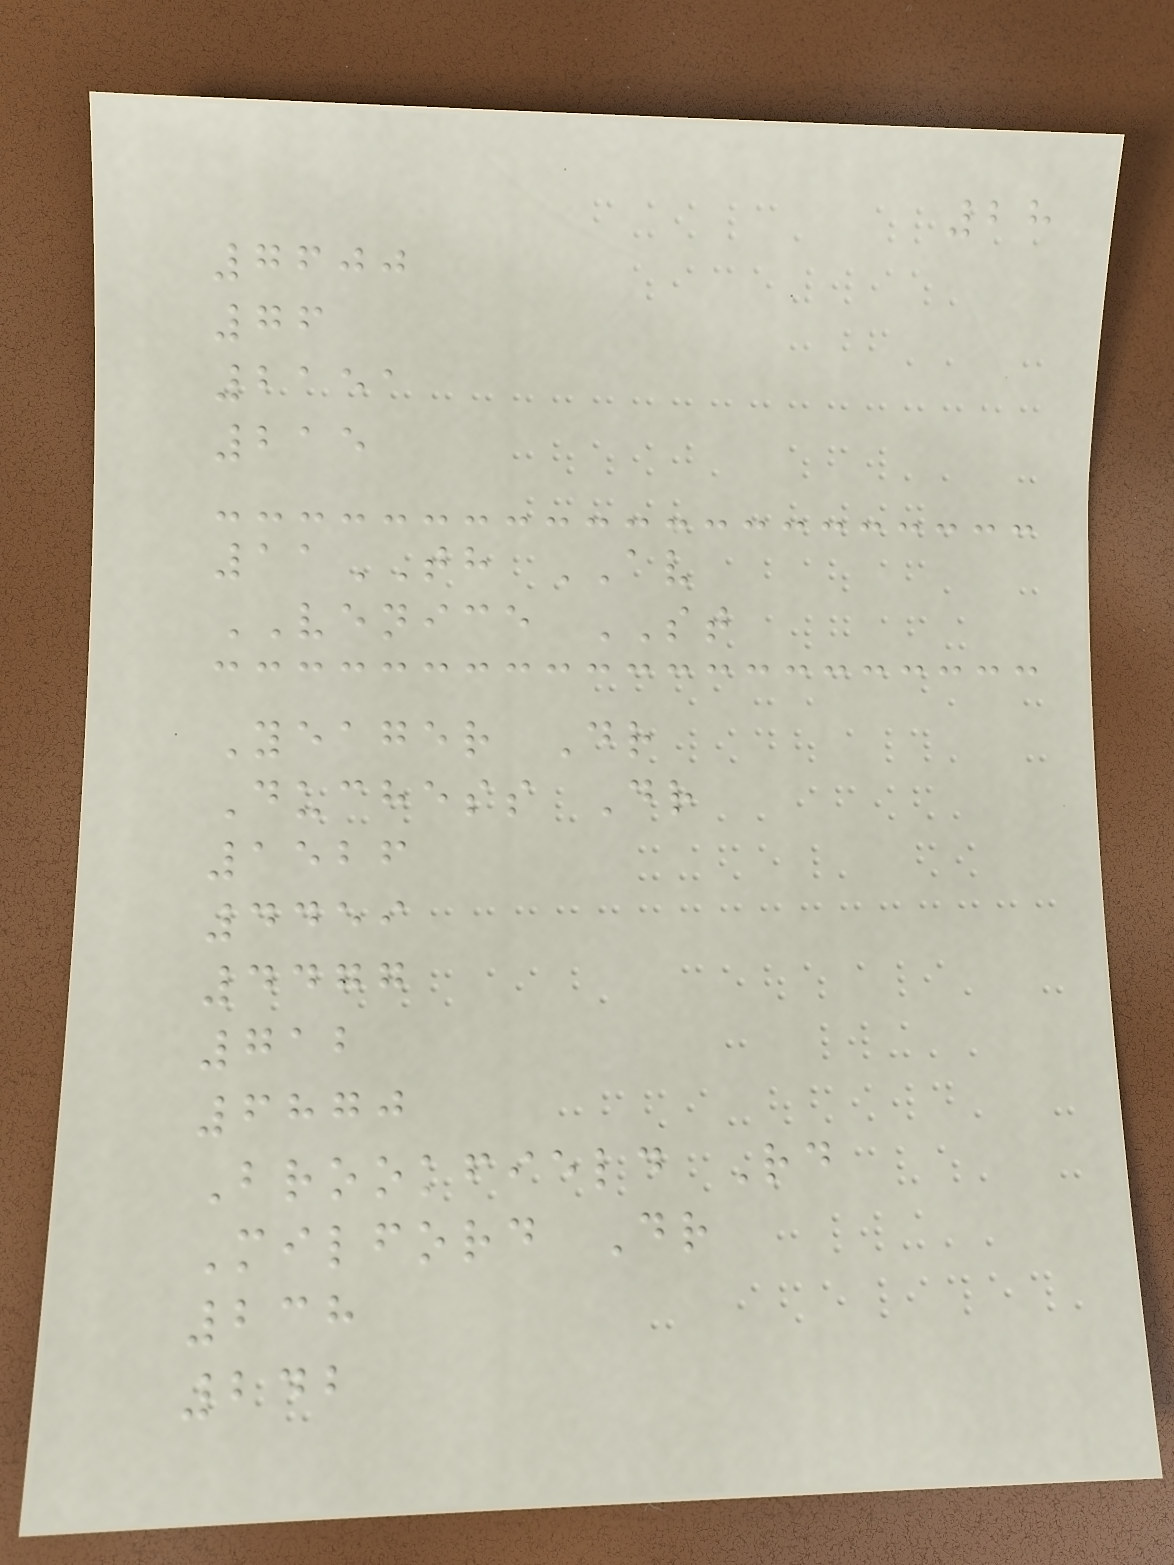28
7600
76
2151
215
11TH AV
VENICE ST
Yeager Dr
Duchess Dr
1526
4459
4477
712
6870
Brookfield Rd
Milford Dr
238
242
